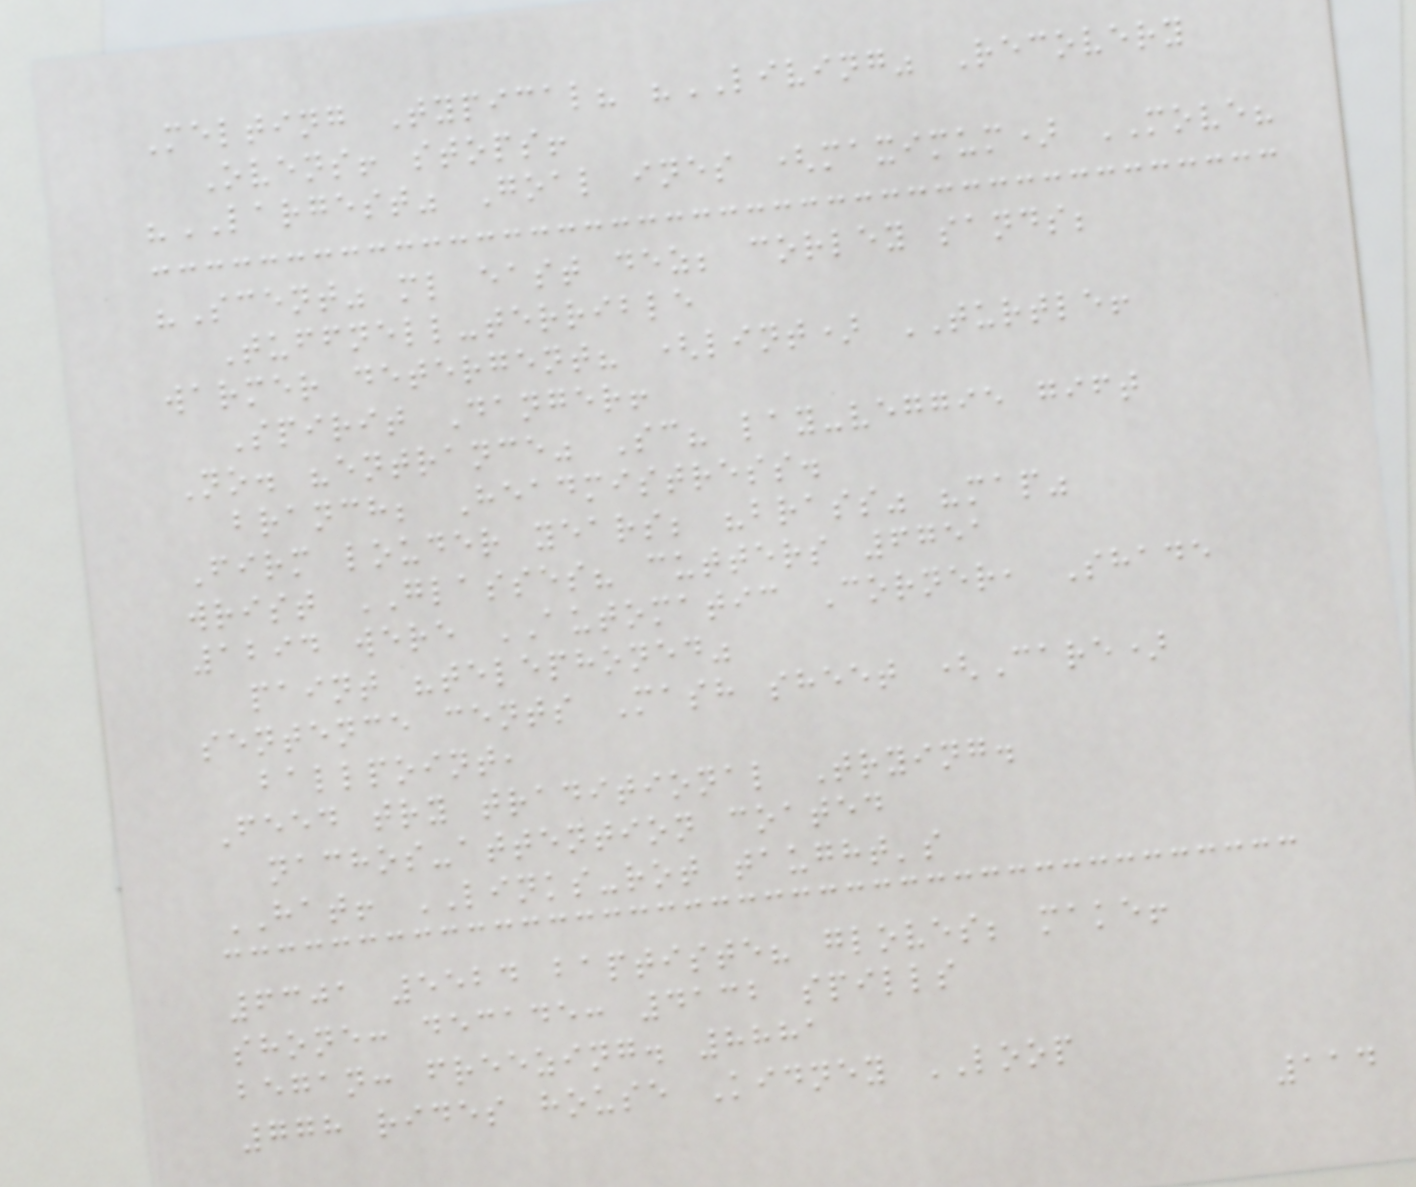Melting Typical? "LIVING" Recovery
Ovens! stops!
"LARGEST" Goal ines (maximum) MOVE?
"Scent" ml east dez; corley sands;
Tuffnell-terrible
warmer detergent? (lint) TURTLE!
Spirit Danger!
No. "entrance" Sc? lay-veggie gift
branch; Headmistress.
Firm louder years; "brass" "map"
wrist GLASSES? cutters 6751
1294 were AUTOMATIC Corner, Shade
paint "telephoned"
sentence cents Mash sheet (Care)
ballpoint,
Feed try traditional Trying.
nachos-attention coated
HAT! LINKS-rot taught's
6301 5524 baptiste? gloves; make!
shone: decade: 4132 spills
began: freezing. 8881
778 rides house Kidney LOOP
114
